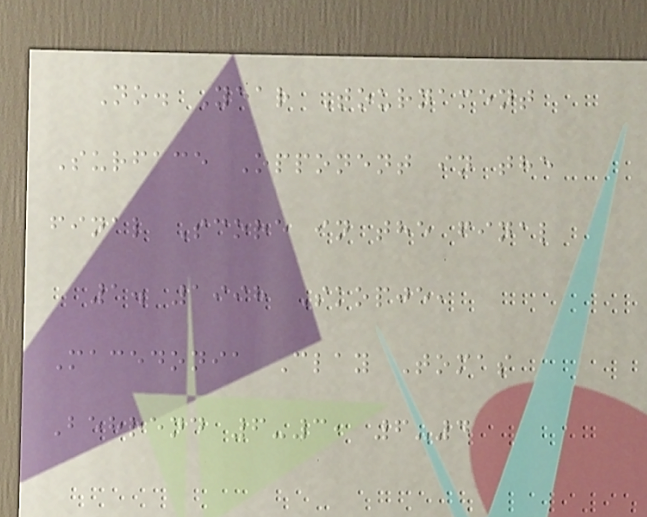No. Year Tournament
Surface Opponent in the
final Score in the final
1. 1998 Skopje,
Macedonia Clay Tomas
Behrend 6-3, 6-4
